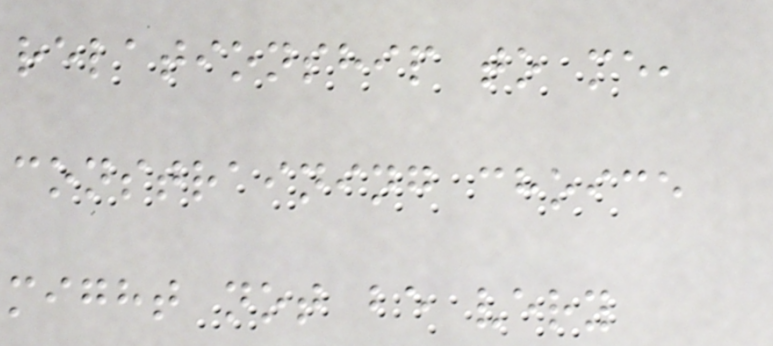relationship to me,
constraining choice
might not be very
